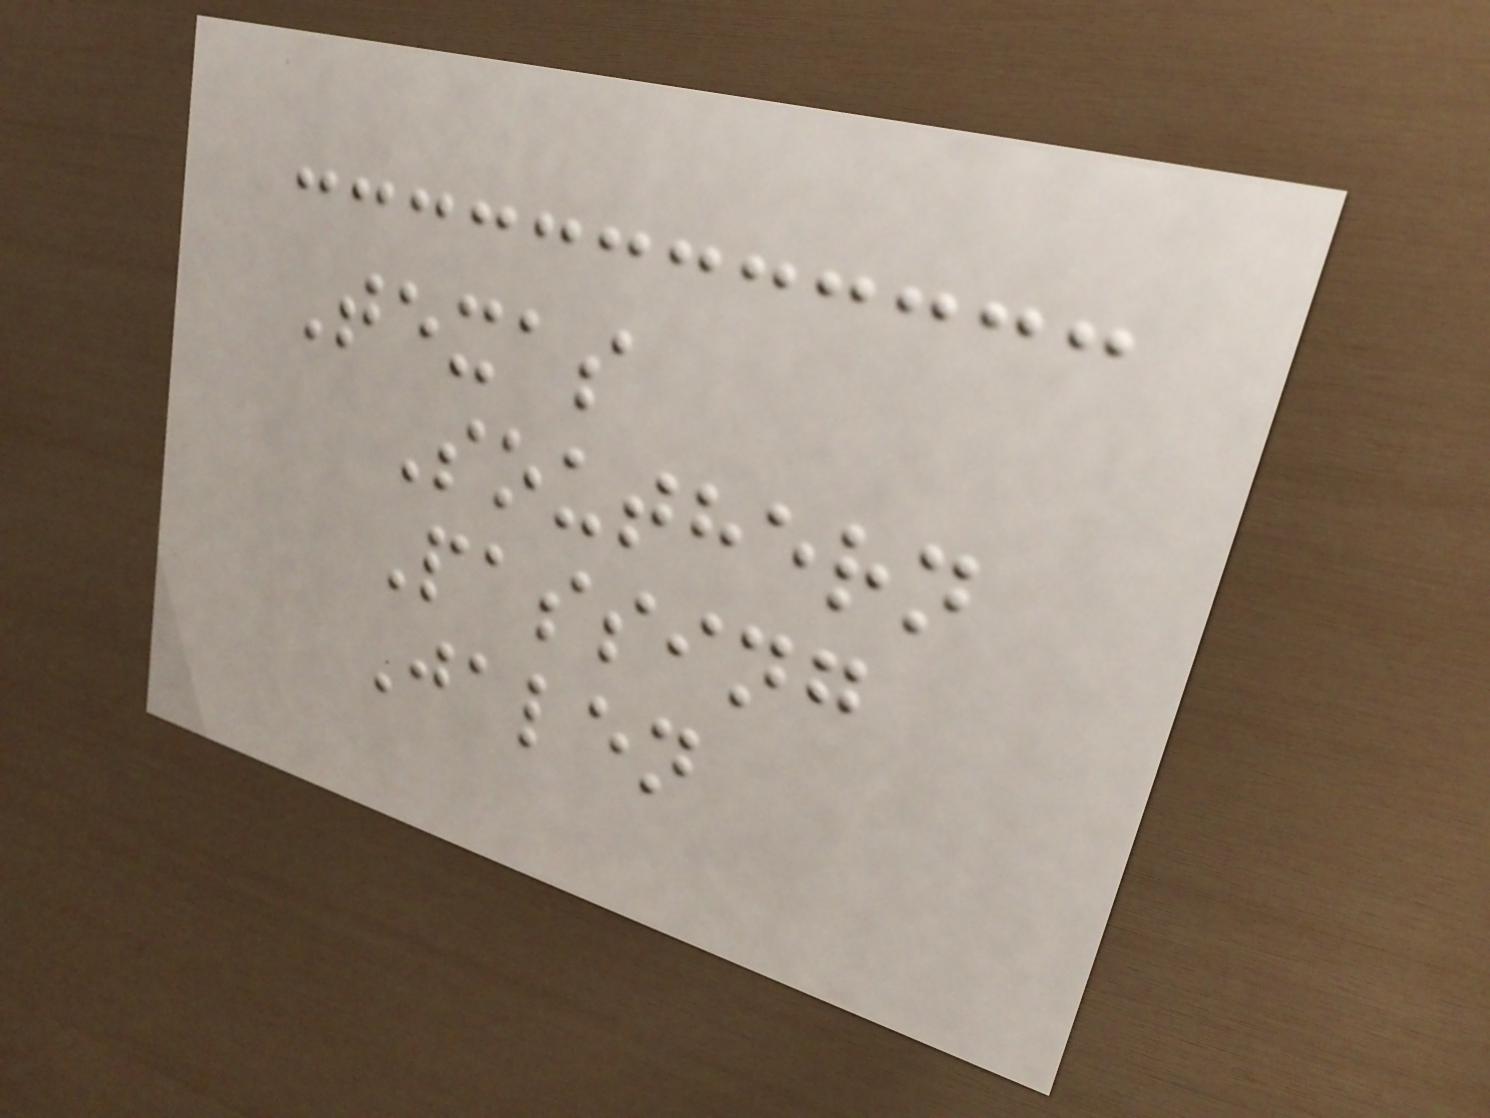Texas
Southern
Passing
Jalen
